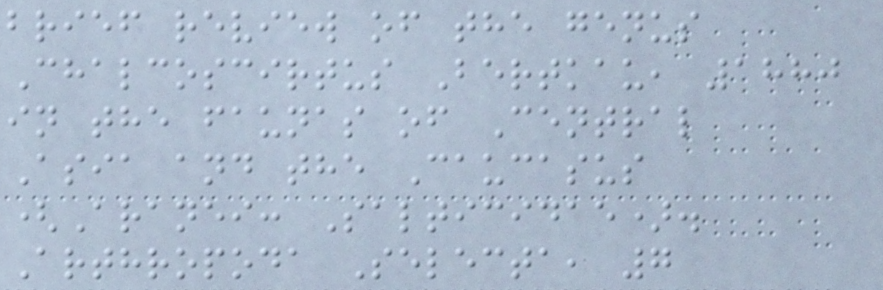brief review of the genus
Chalcoscirtus Bertkau, 1880
in the faunas of Central
Asia and the Caucasus
(Aranei: Salticidae).
Arthropoda Selecta, 7
